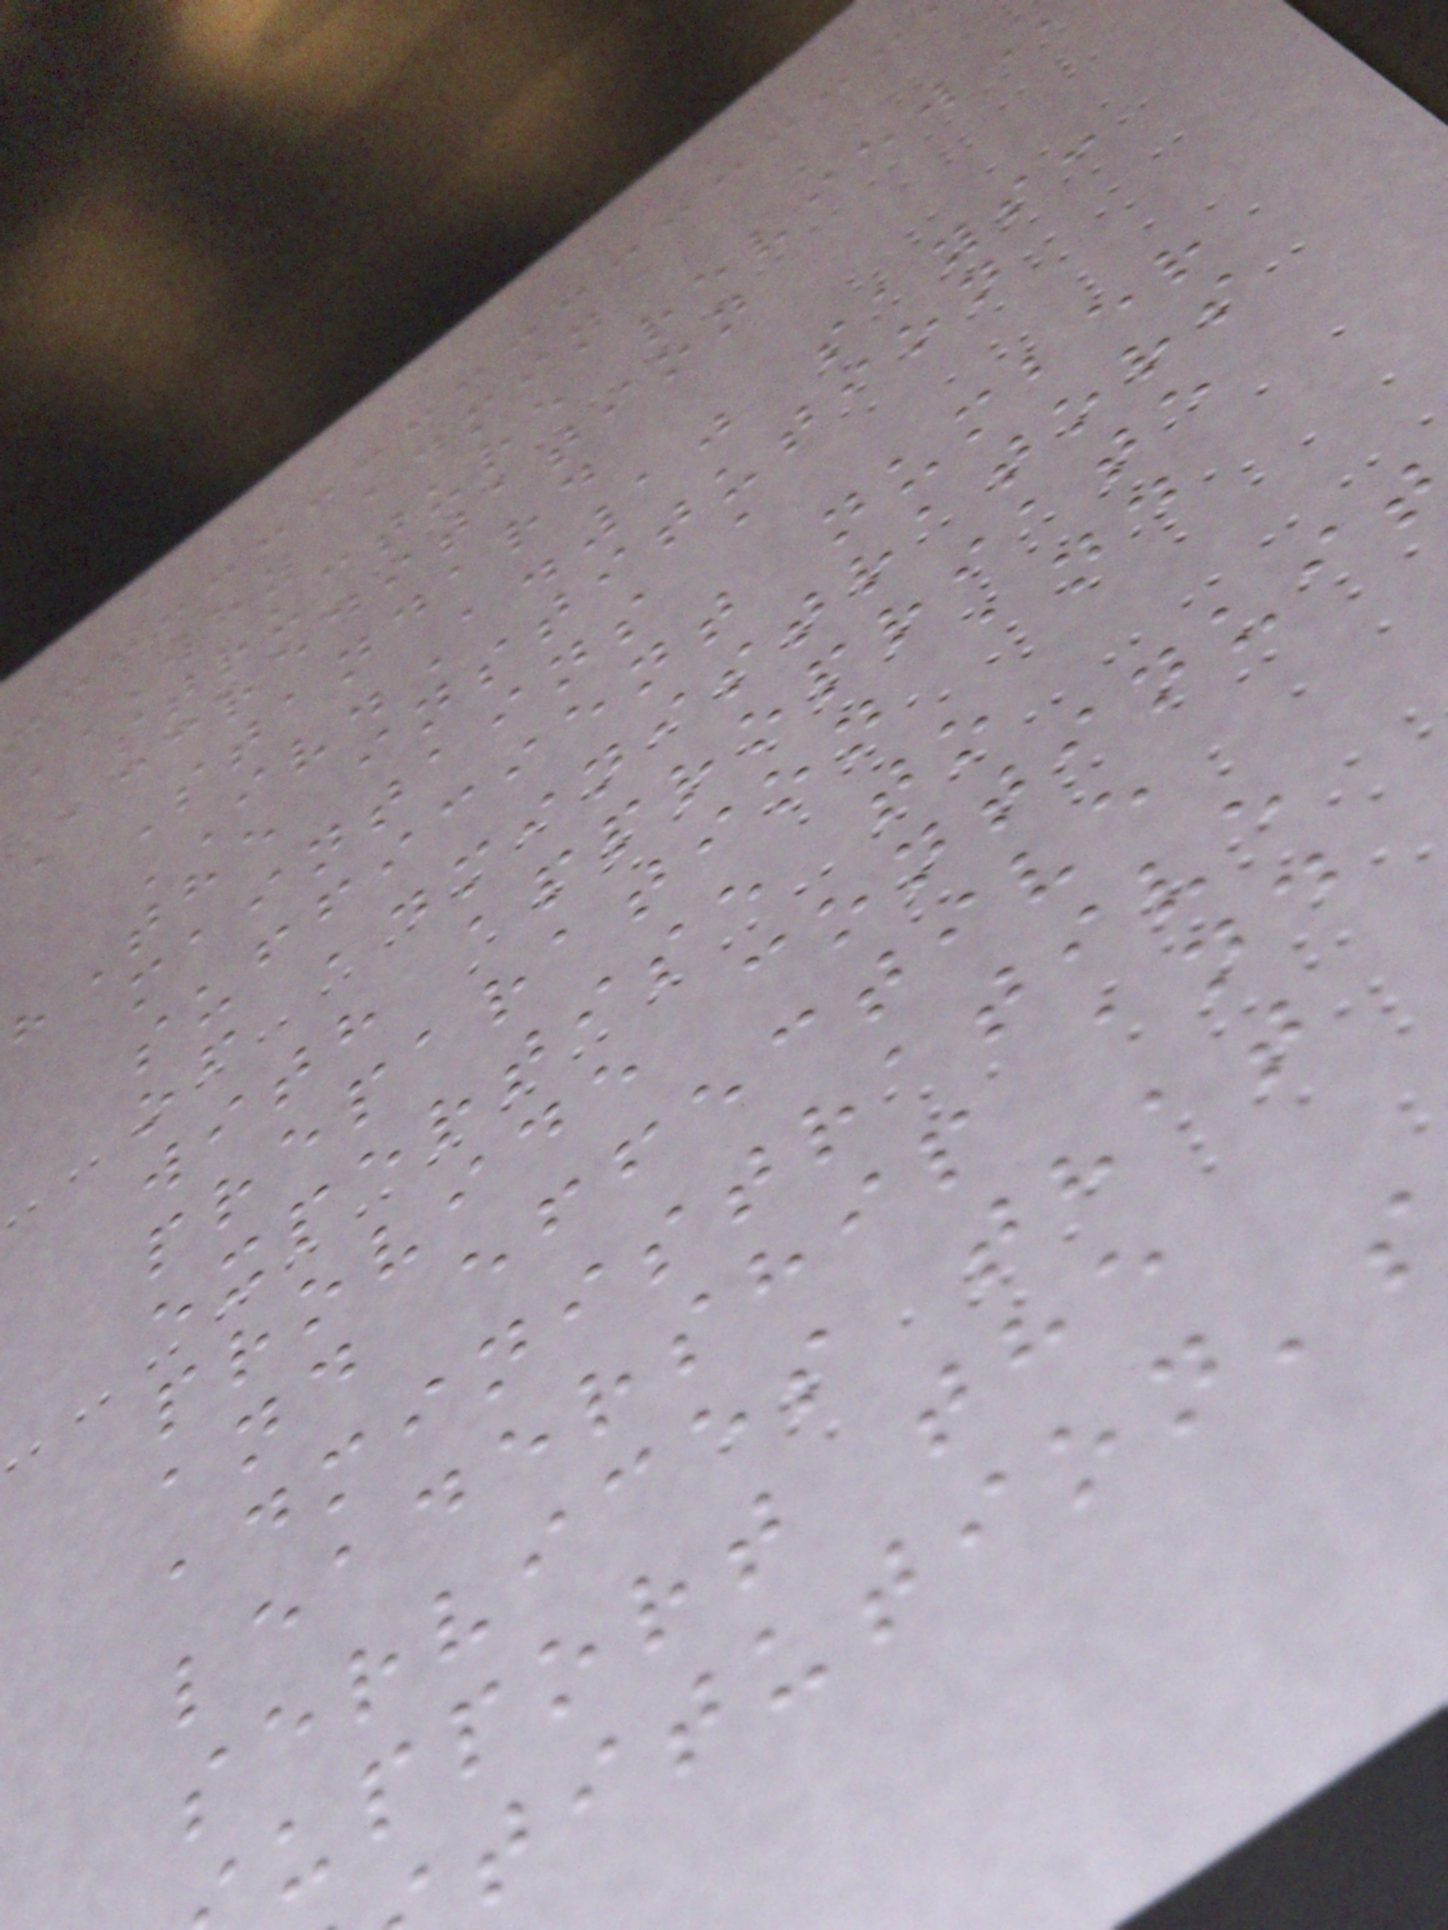WHY ADMIN
structure
Accreditation
Standard
IV.A.10 says:
"The institution
maintains a
sufficient number
of administrators
with appropriate
preparation and
expertise to
provide continui
and effective
administrative
leadership and
services that
upport the
titution's
